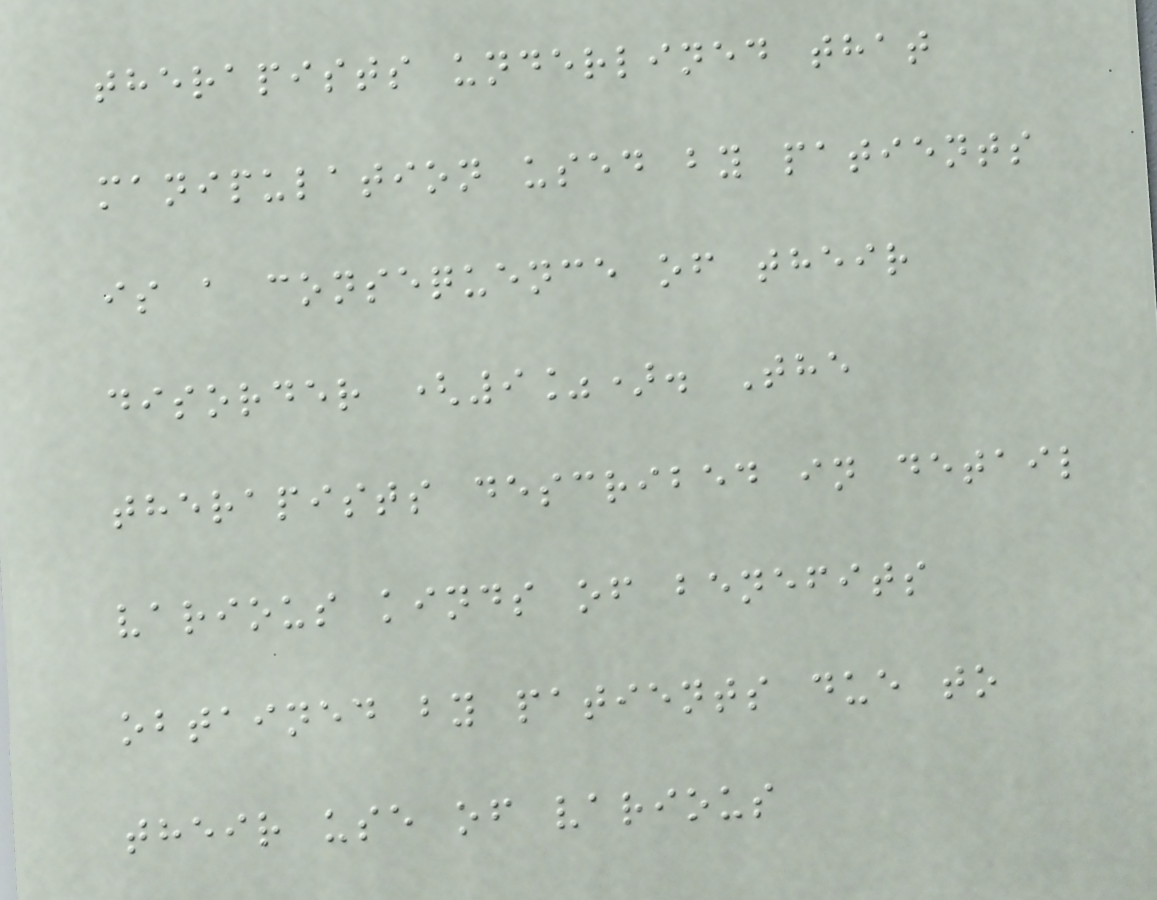therapists underlined that
manipulation used by patients
is a consequence of their
disorder (9%). The
therapists described in detail
various kinds of benefits
obtained by patients due to
their use of various
